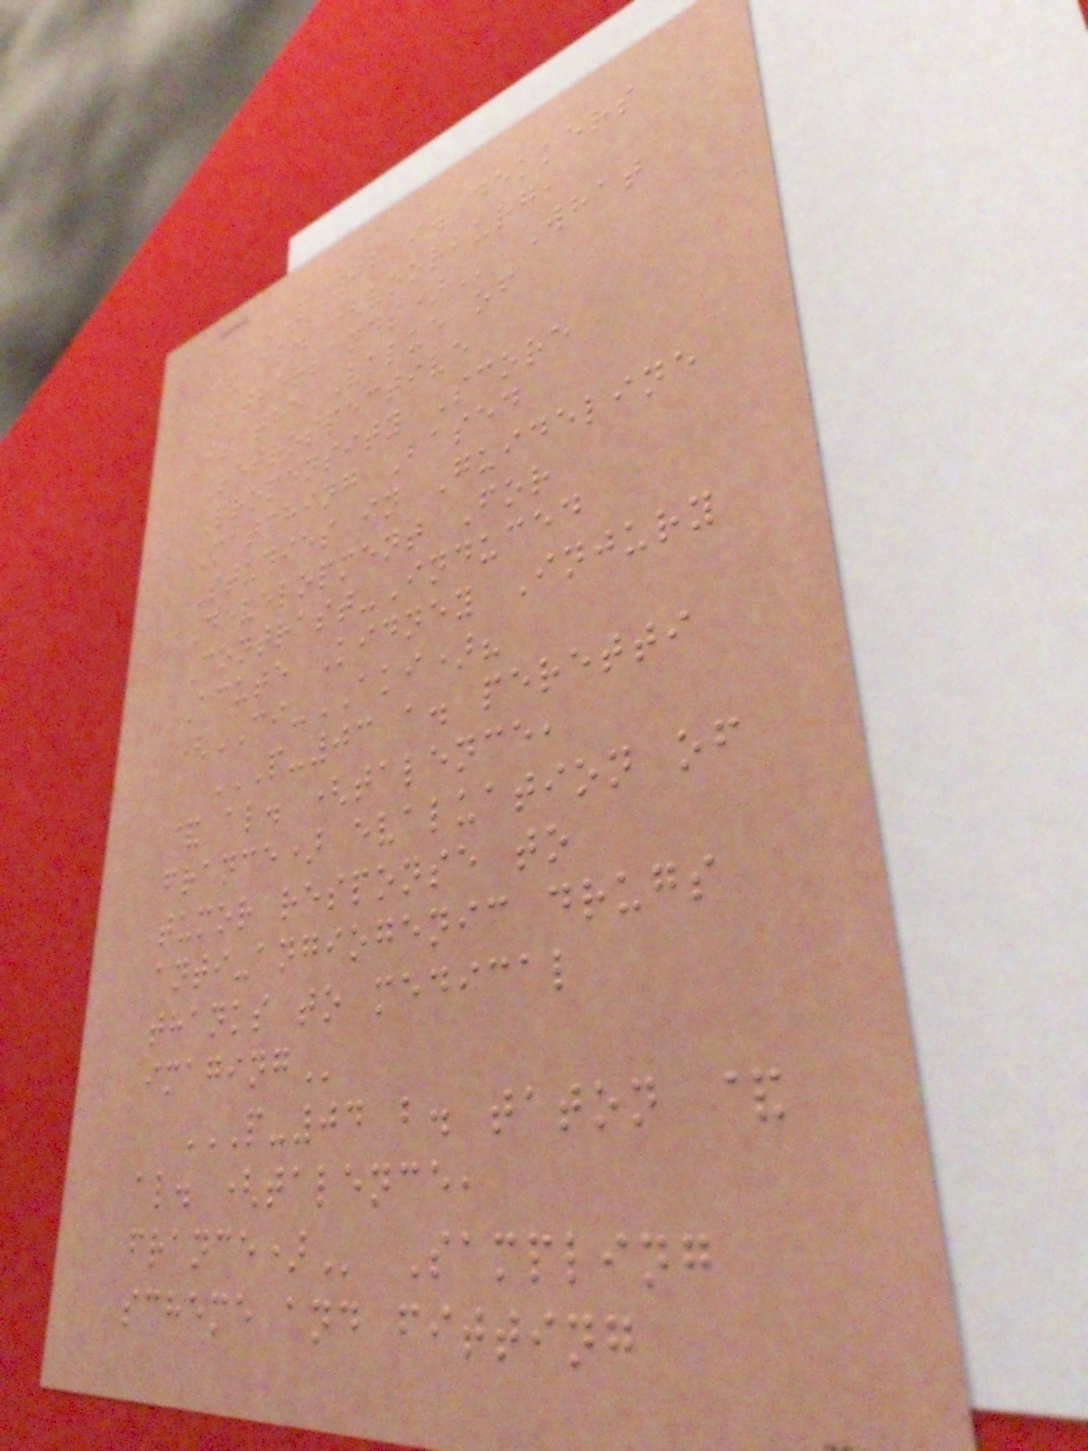P-02 I. DEKKERS
& AL. (VOORBURG,
NETHERLANDS) What
is the Value of
Retrospective
Propensity Score
Matching Based
Studies in Guideline
Development For
Contrast-Induced
Acute Kidney Injury
(CI-AKI)?
P-03 A. PERETTI
& AL. (TALENCE,
FRANCE) EVALUATION OF
TUMOR RESPONSE TO
ANTI-ANGIOGENIC DRUGS
THANKS TO MEDICAL
IMAGING
P-04 B. TATON &
AL. (TALENCE,
FRANCE) Sampling
scheme and fitting
